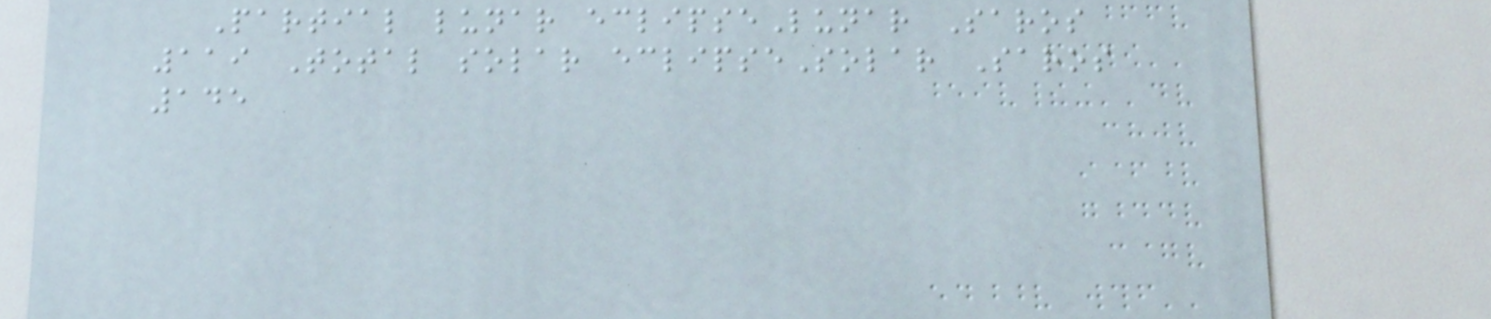Partial lunar eclipseLunar Saros
119 Total solar eclipseSolar Saros
145
